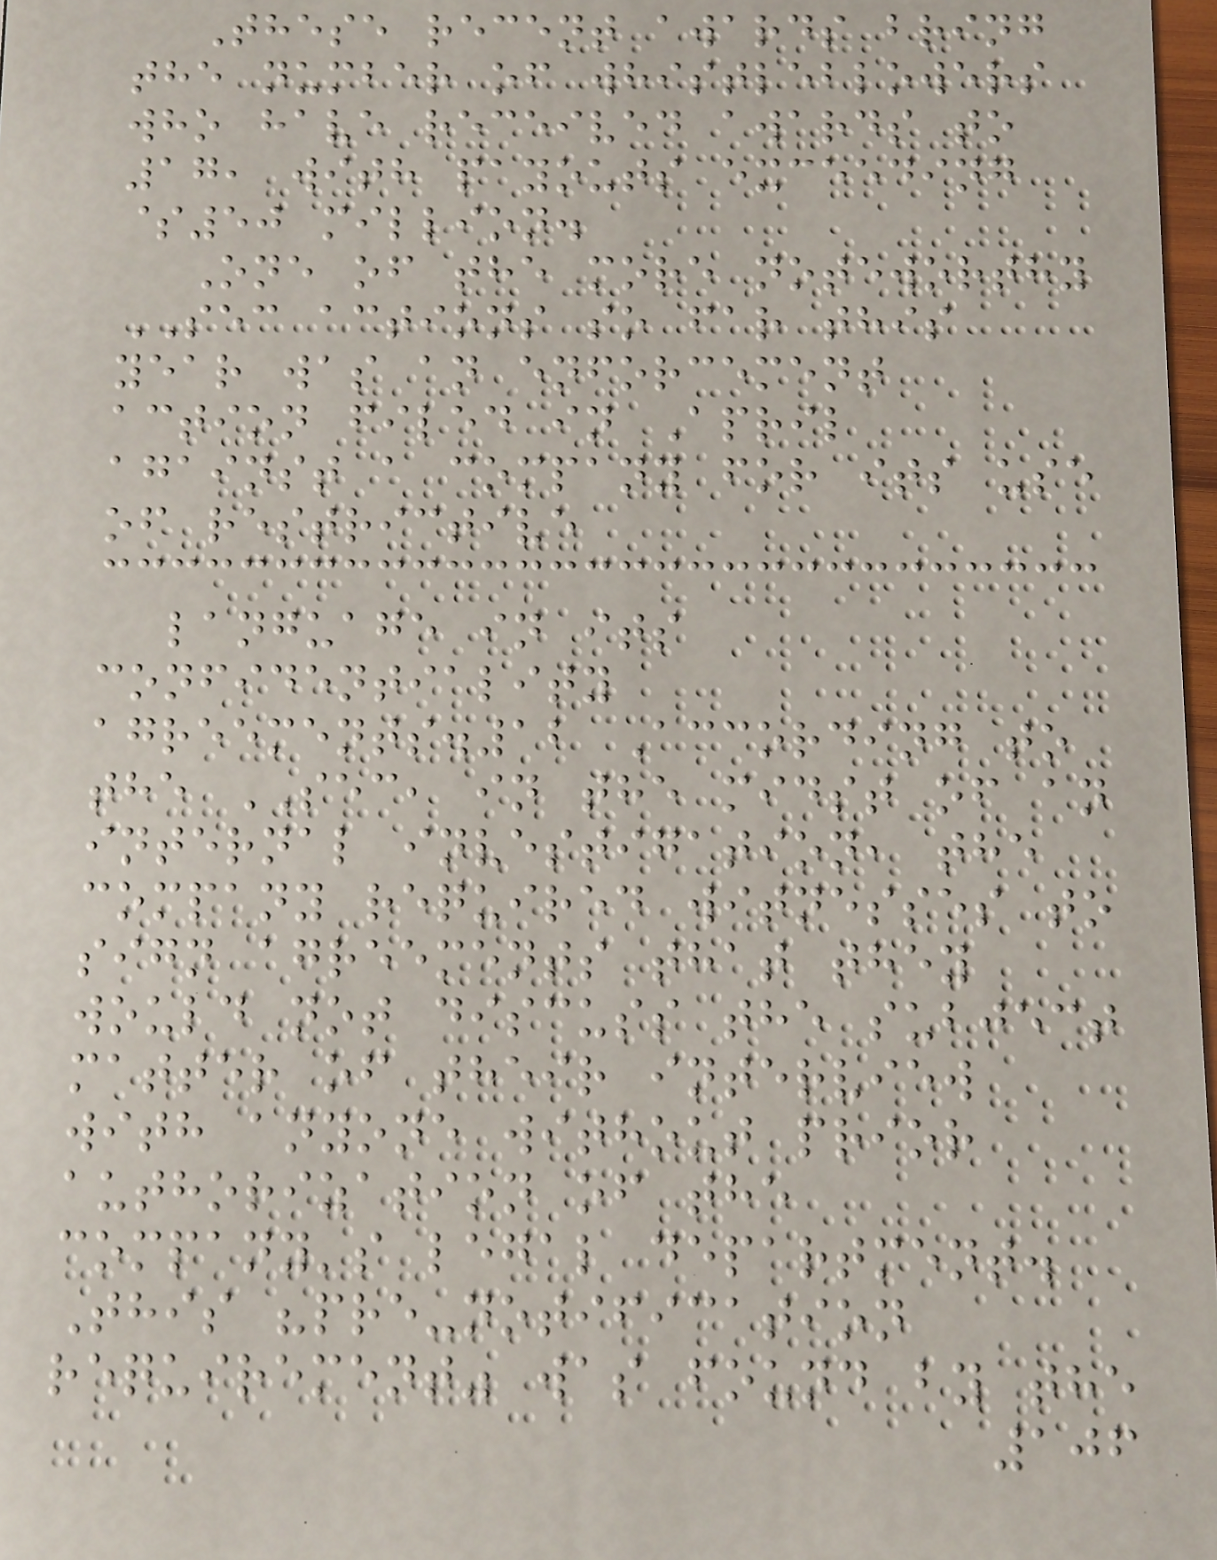These recent awards bring
the number of whistleblowers
who have received awards to
17, with payouts exceeding
$50 million.
One of the more noteworthy
SEC actions so far this
year was an enforcement
action filed in April
against a company for its use
of restrictive
language in its
confidentiality
agreements.12 According to
the SEC, in the midst of an
internal investigation, the
company required witnesses to
sign agreements that they
would not discuss the subject
matter of their interview
with anyone without prior
authorization of the
company's legal department.
This "pre-notification
requirement" was found by the
106
